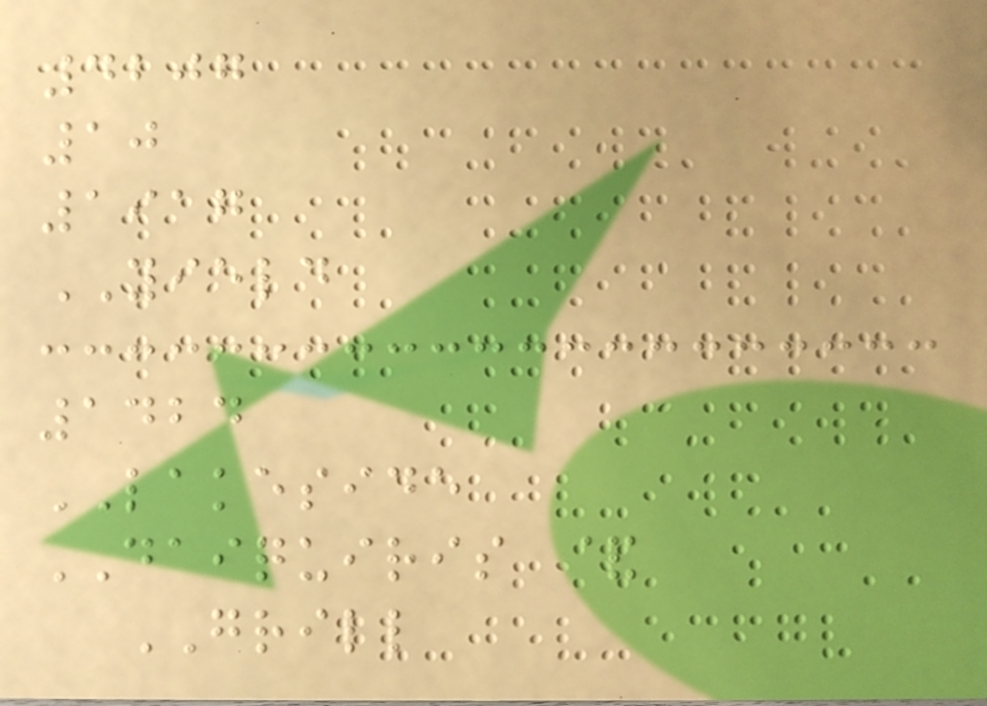4207
10
1917
YIELD
1424
LAKESIDE
DAIQUIRIS &
GRILL
